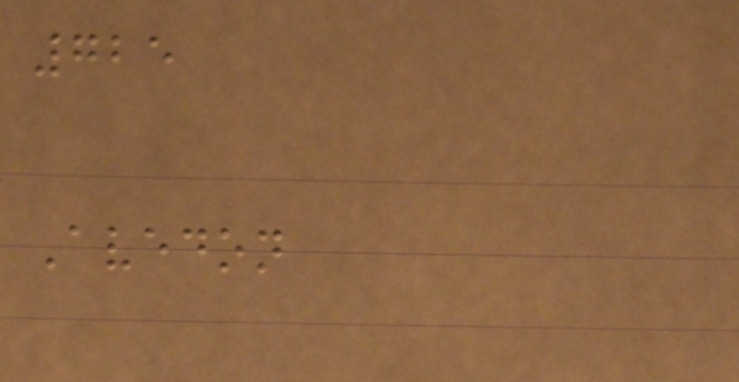725
Avedon
